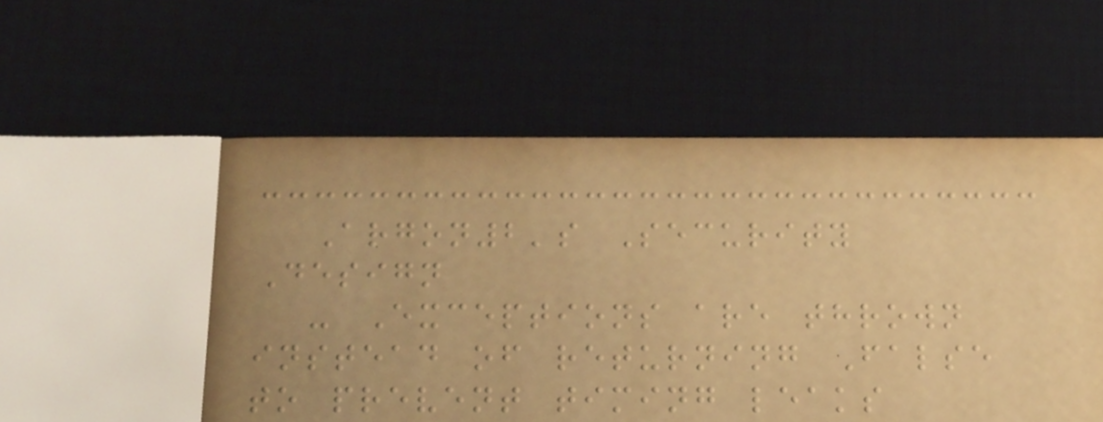Argon2's Security
Design
- Exceptions are thrown
instead of returning False
to prevent timing leaks
